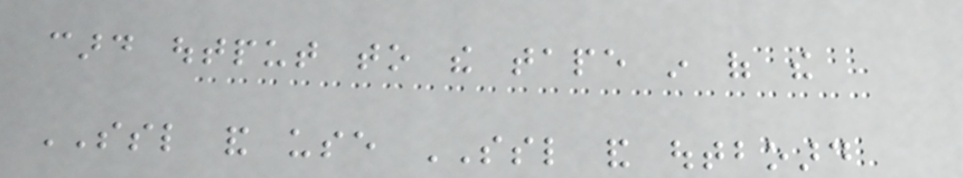card output to the tape in of the
SSL and use SSL and outboard
